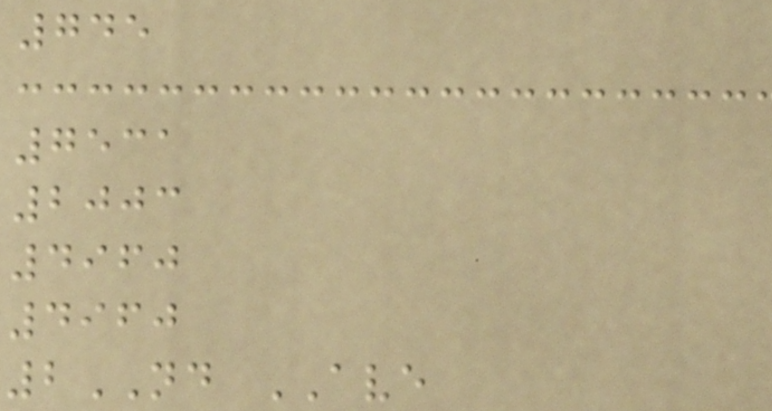745
7531
2003
4960
4960
2ND AVE
